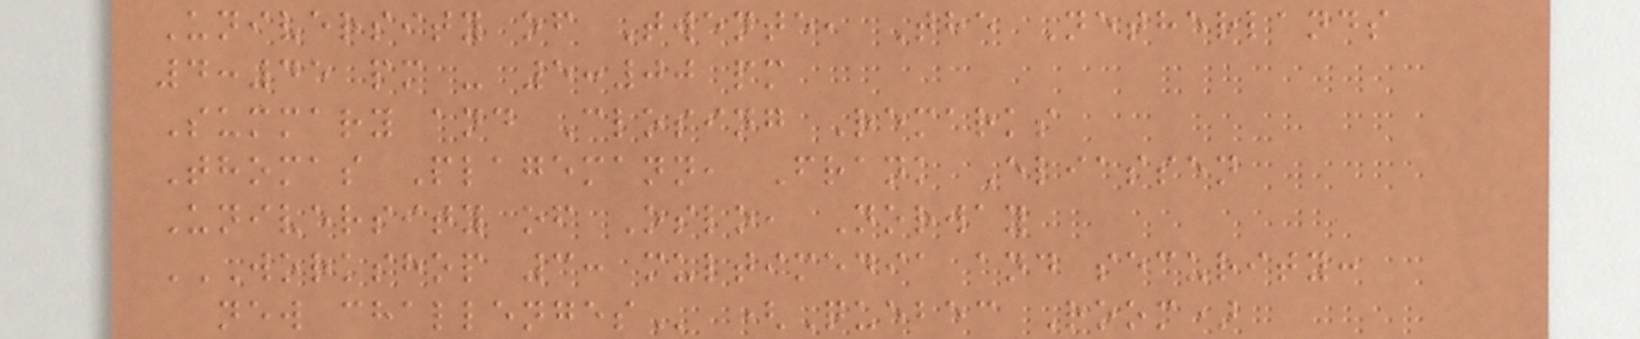University of Twente, The Netherlands
4:45 pm - 5:00 pm
Summary and Closing Remarks
Thomas Plagemann, Frank Eliassen
University of Oslo, Norway
WORKSHOP 3: MULTIMEDIA AND SECURITY:
NEW CHALLENGES (Quebec Room)
